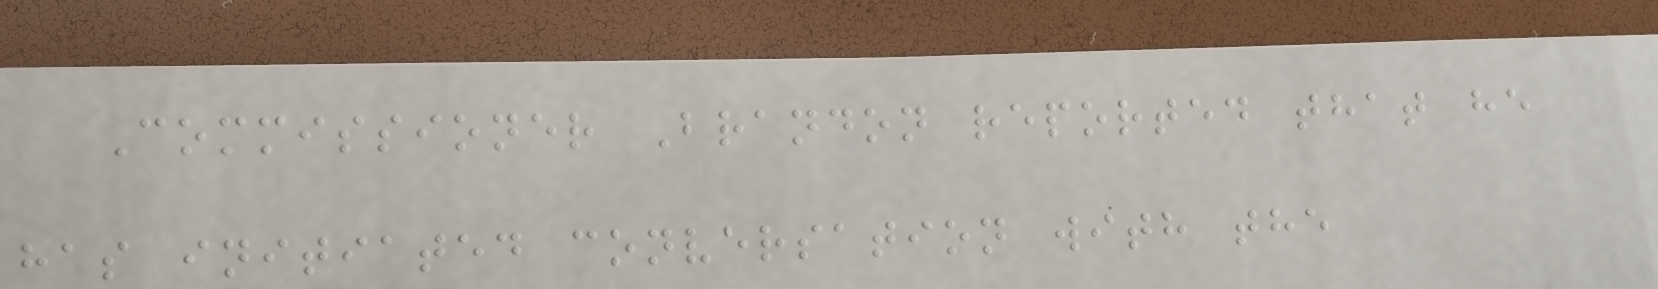Commissioner Brandon reported that he
has initiated conversation with the
